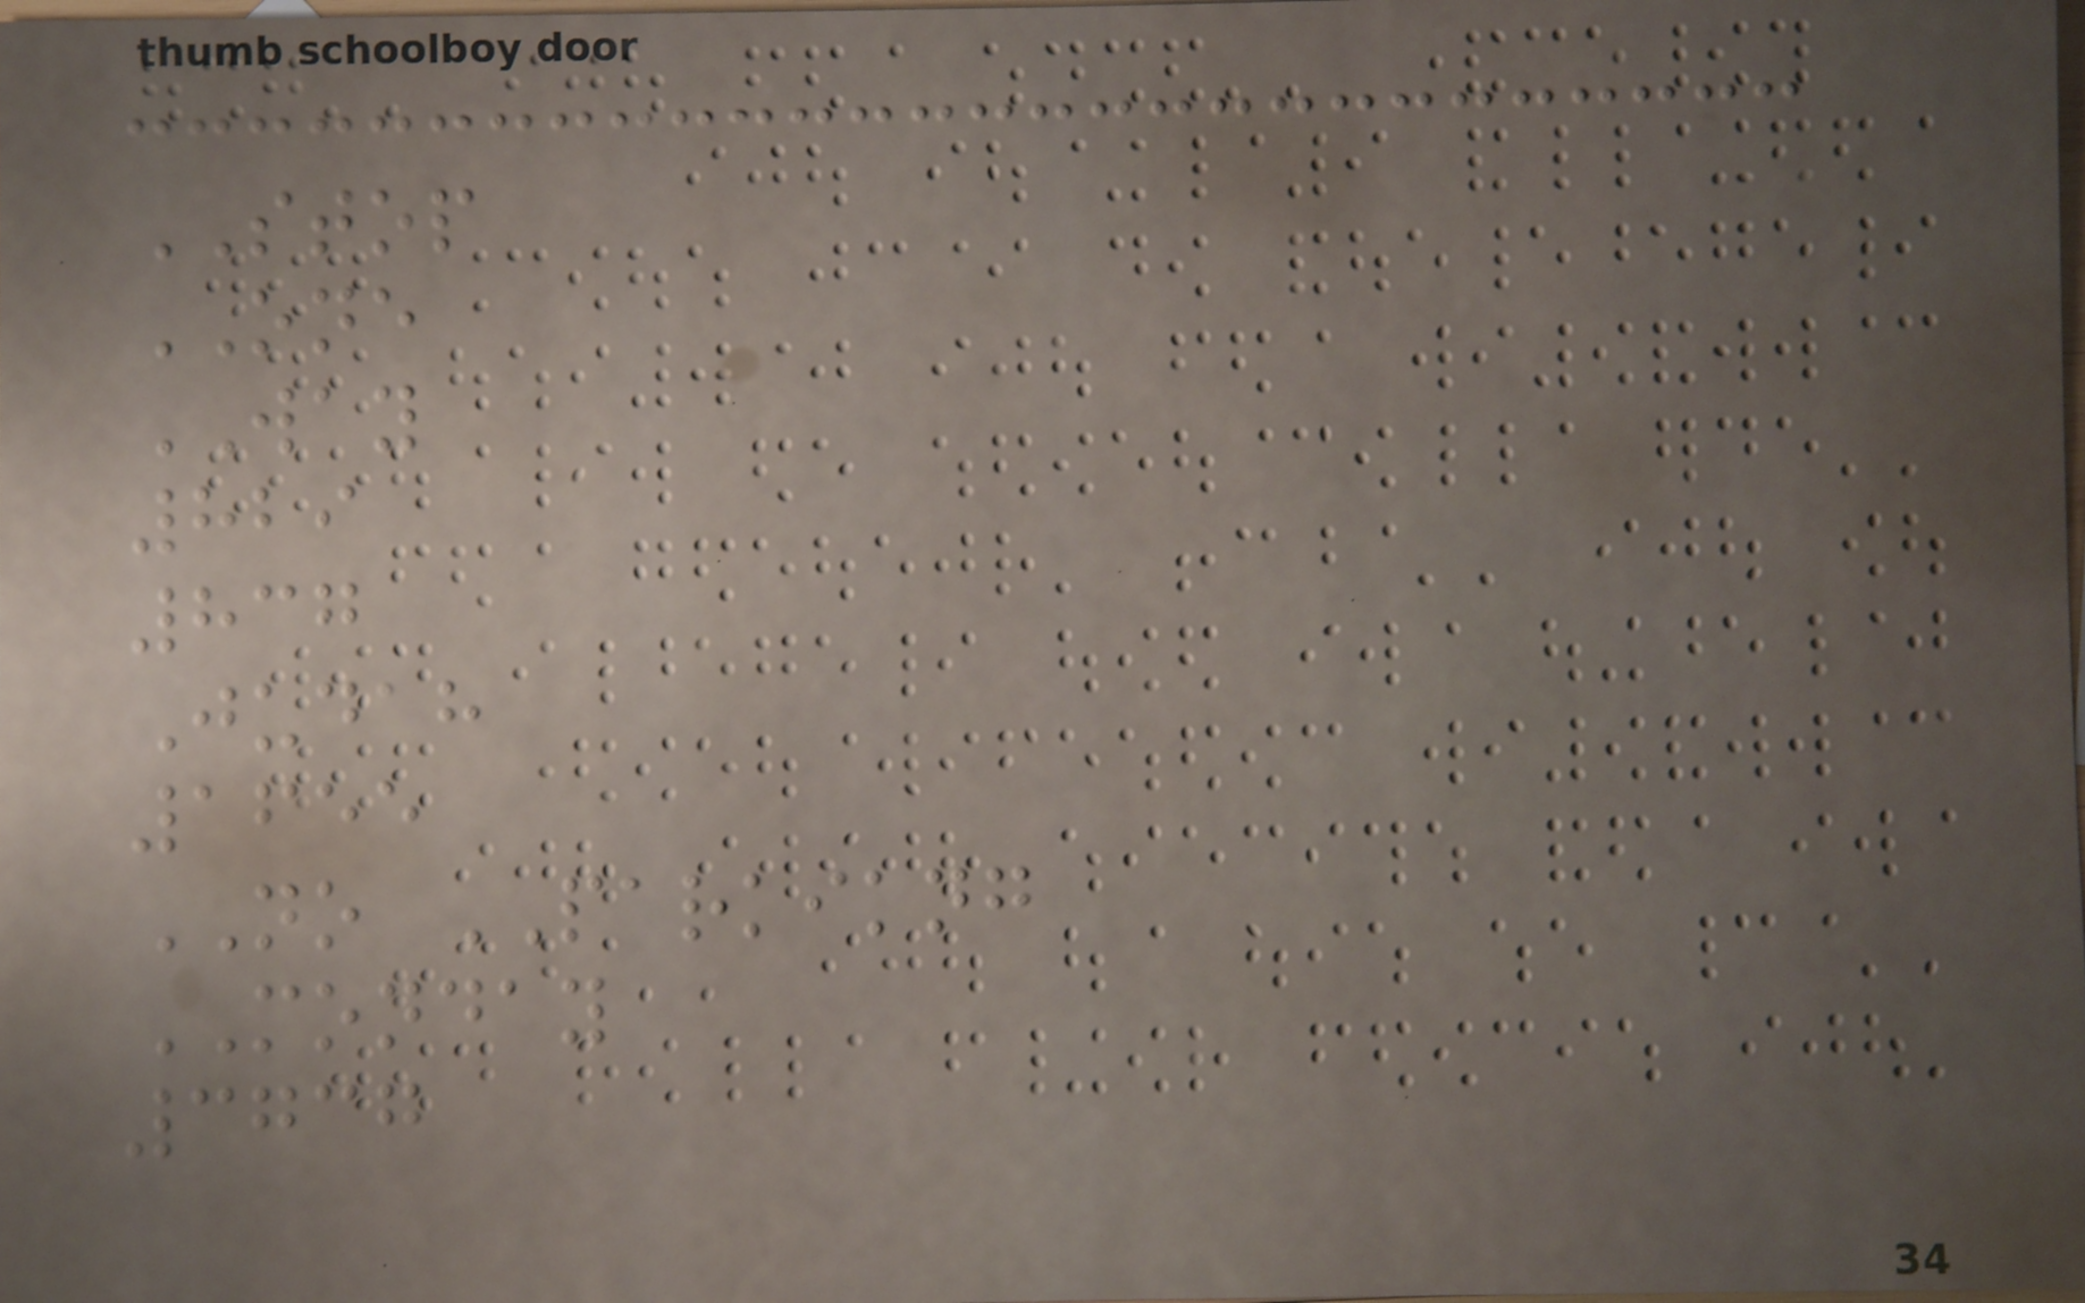STOP
ONE
WAY
829
837
Judah
1655
NO PARKIKNG
MONDAY
3737
